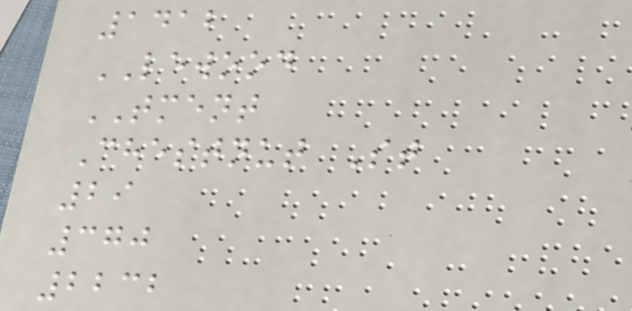1412
LEWOOD
TMENT
Chestnut St
29
370
2232
